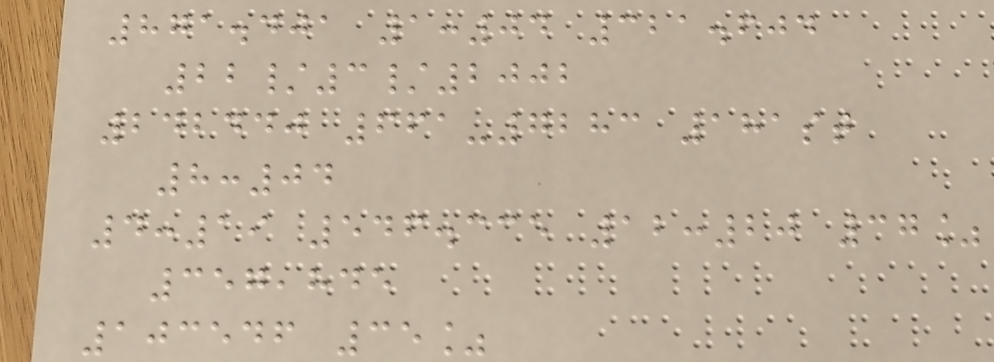871.401 1:04 321.604
22/3/2002
242440 661-7283 181st
8:04
4:19 546.335 12:20 37%
357,845
103546 35%
